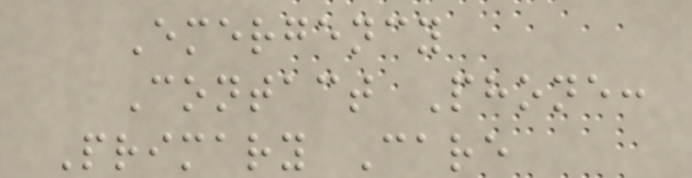Emergency
Contact Phone:
Primary Care
